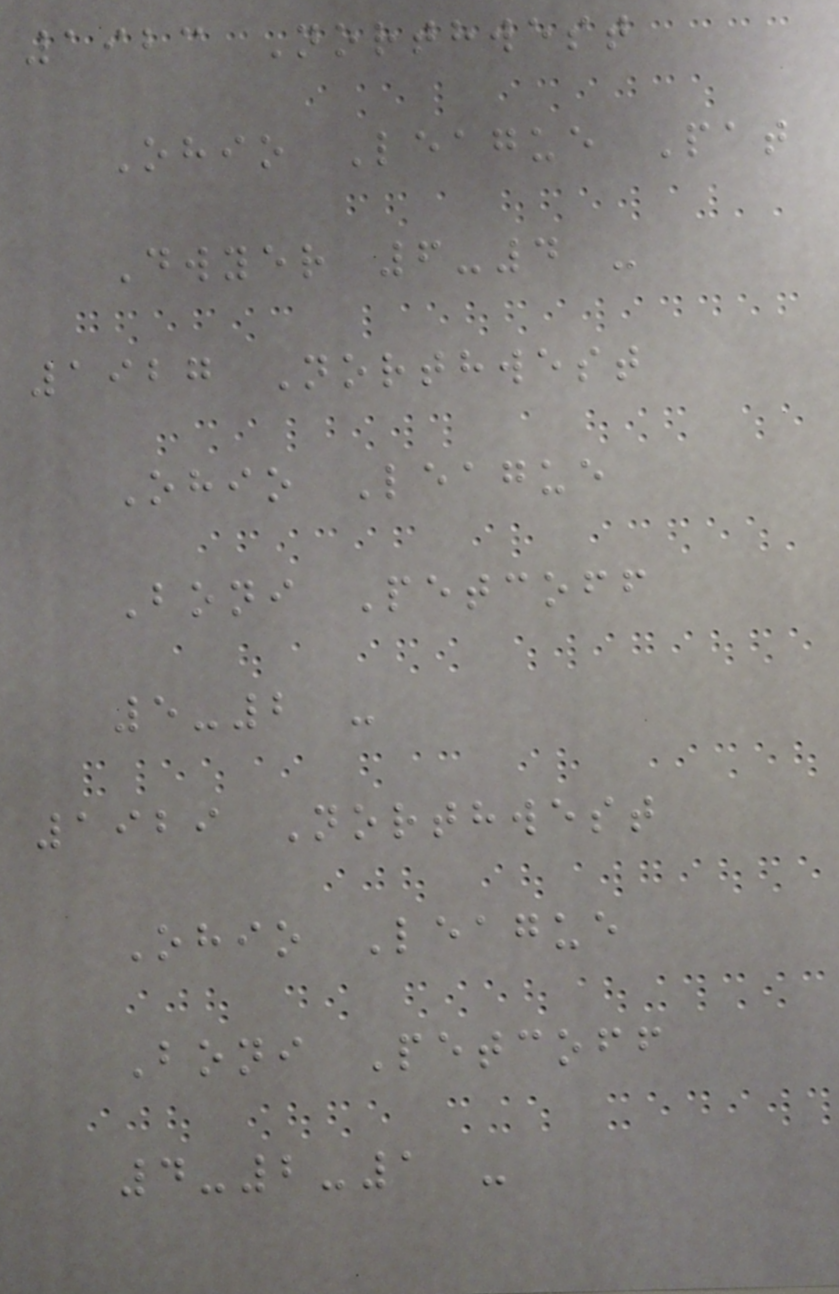1923 Northwest
Ohio League Pat
Dwyer 6-4 -
1927 Northwest
Ohio League
Boni Petcoff
5-2 -
1929 Northwest
Ohio League
Boni Petcoff
4-2-1 -
